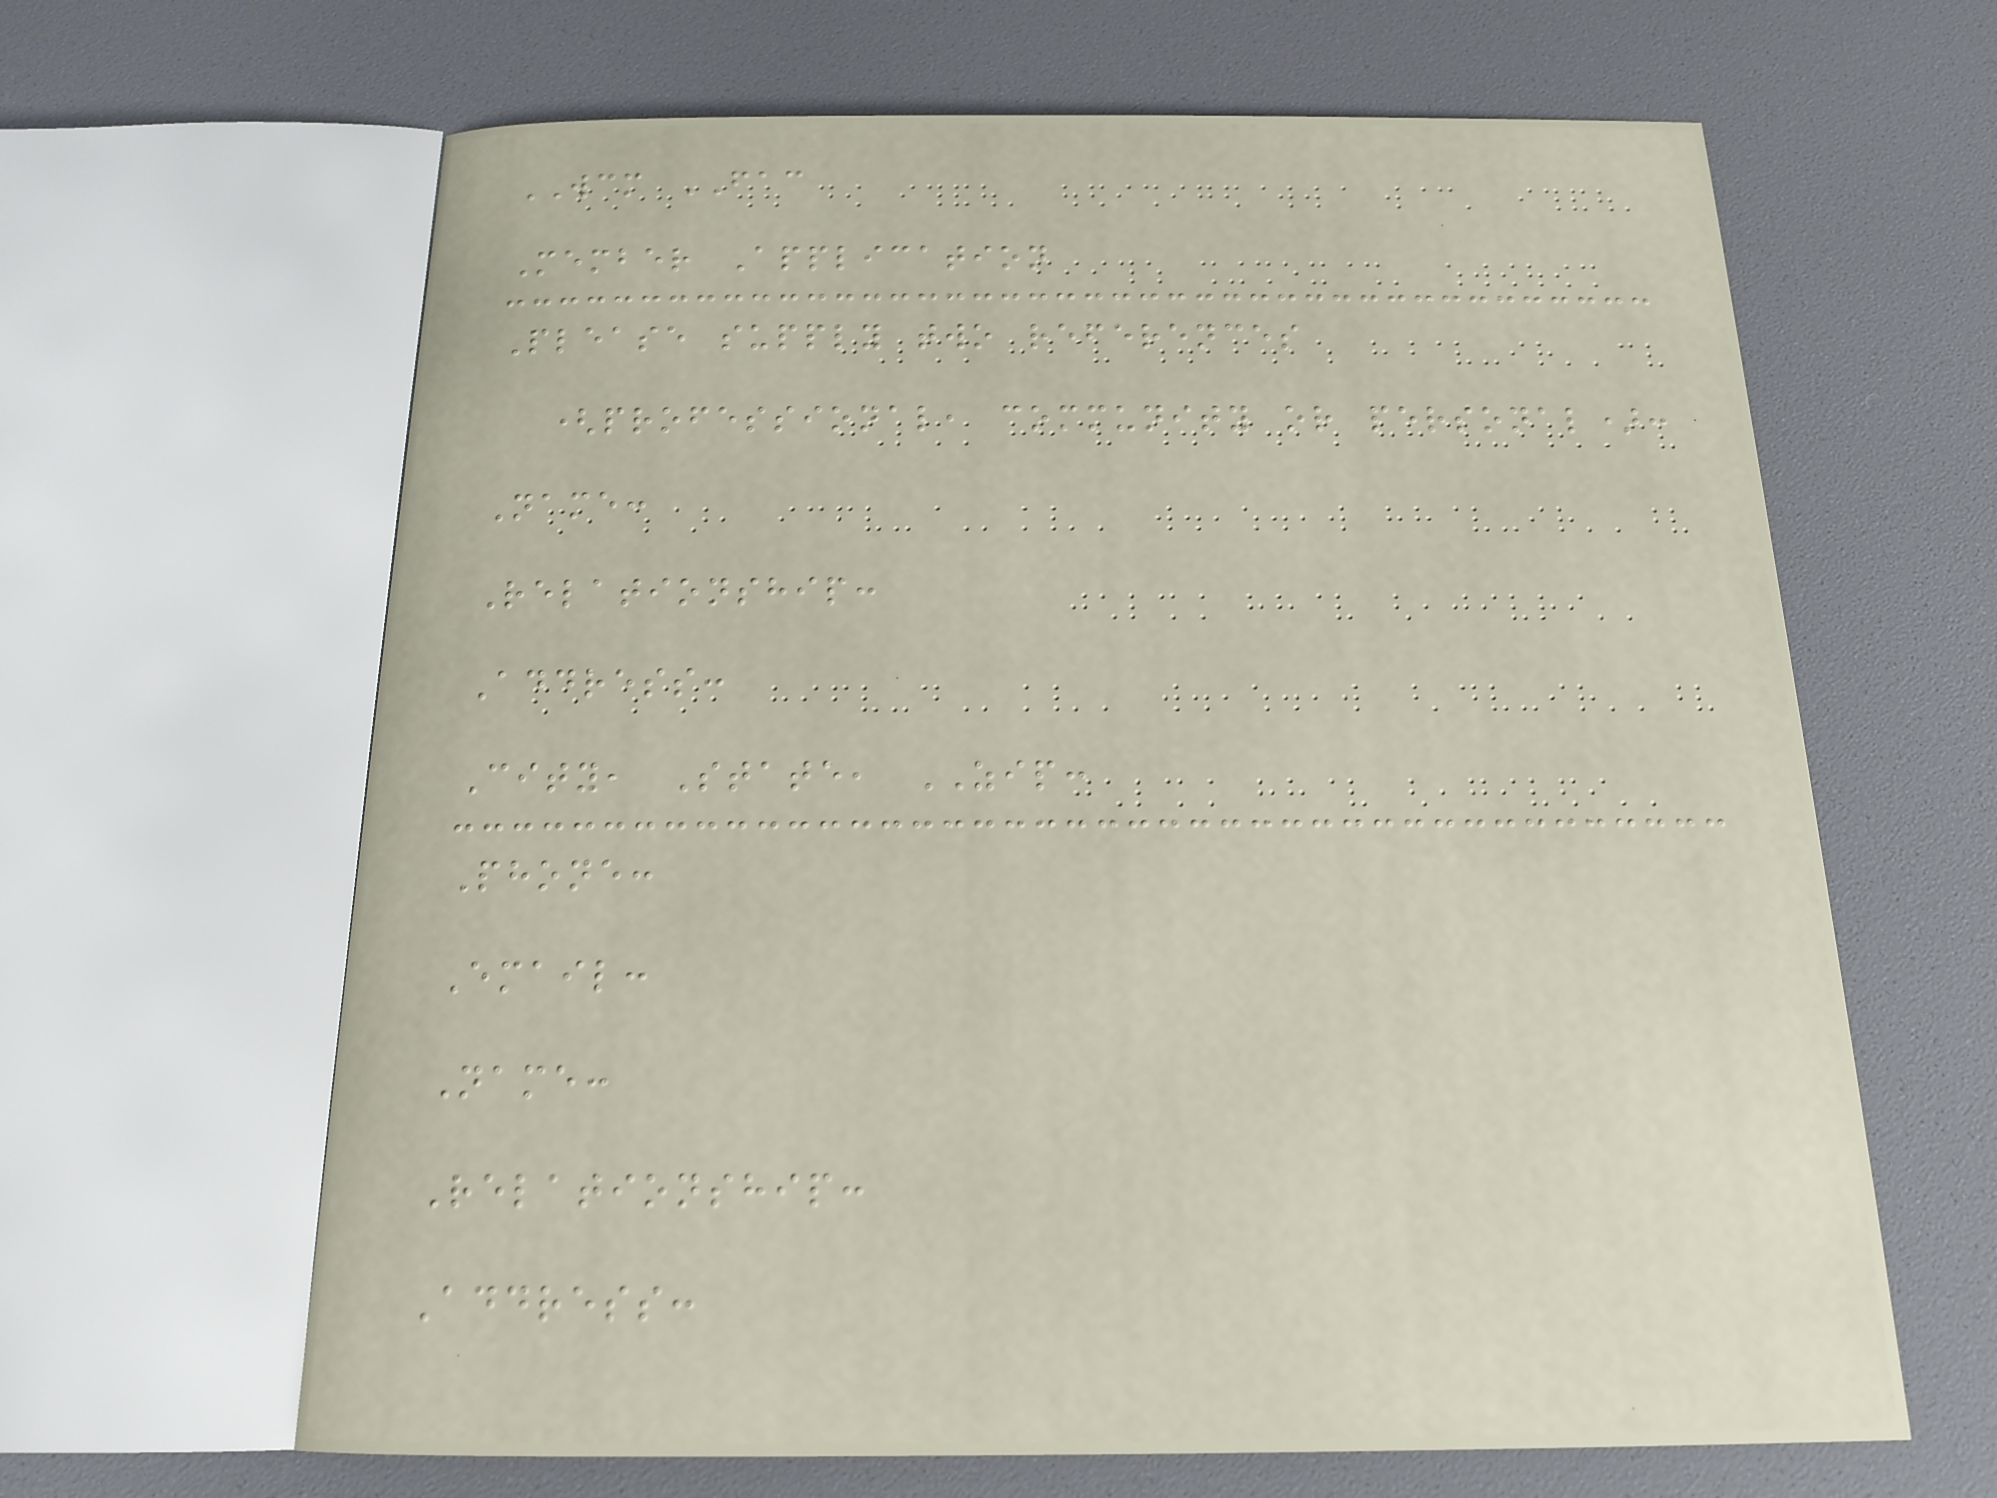WCM FAC
Member Application
Please supply two references
(professional, community or personal):
Name:
Relationship:
Address:
City, State, ZIP:
Phone:
Email:
Name:
Relationship:
Address:
